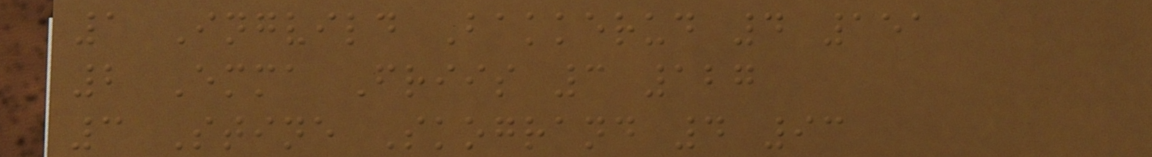1 Ingvild Bakkerud 4 151
2 Emma Friis 3 127
3 Stine Skogrand 4 93
